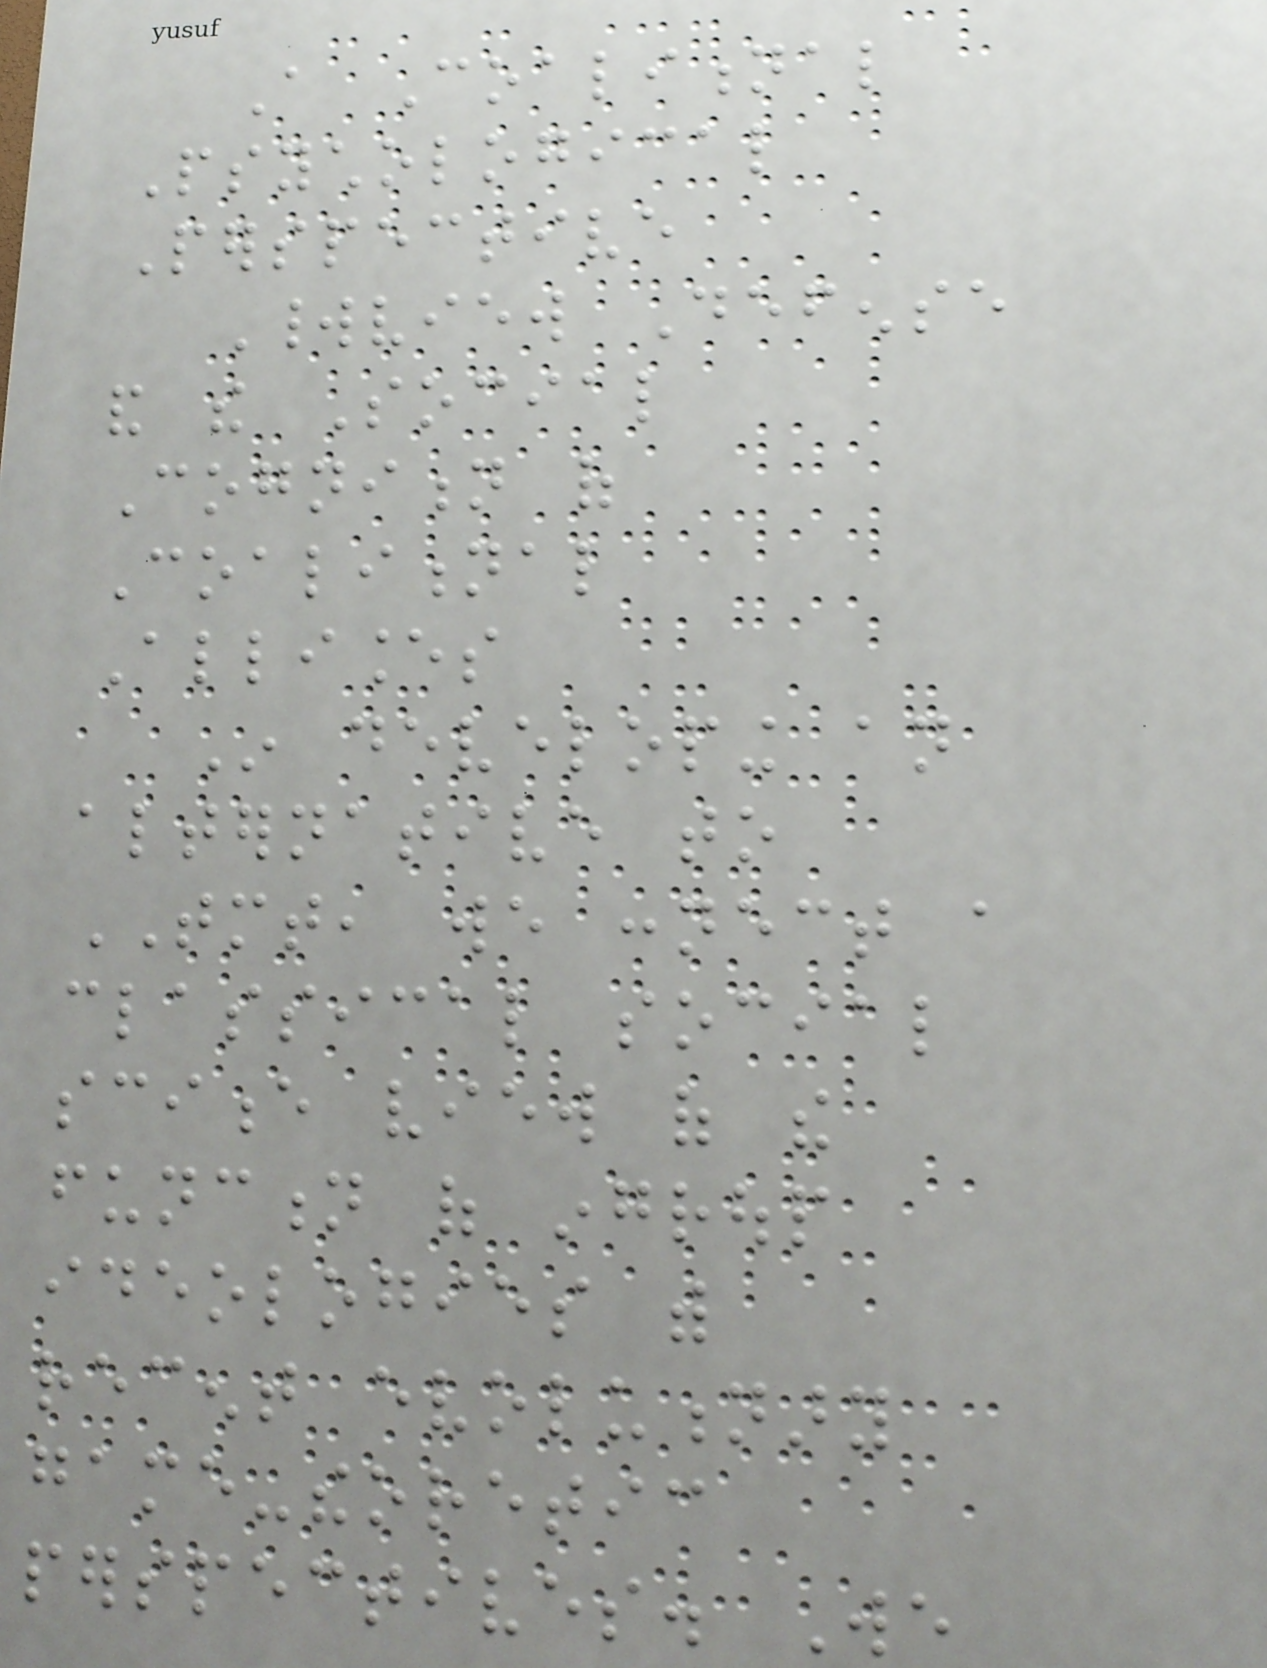A Coalitional
Psychological
Perspective
Worldview Defense
and the Social
Cognition of
Coalitional
Alliances
In developing an
alternative to
TMT, we connect a
classical social
science view of the
function of ingroup
ideologies with
recent evolutionary
game-theoretic
perspectives. We
